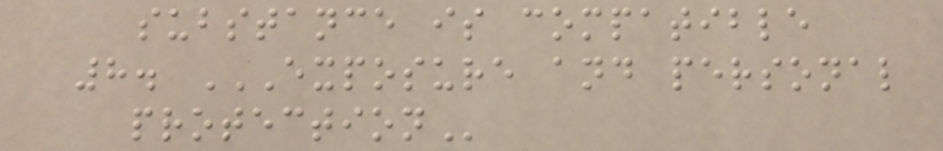substance is compatible
8. EXPOSURE AND PERSONAL
PROTECTION
